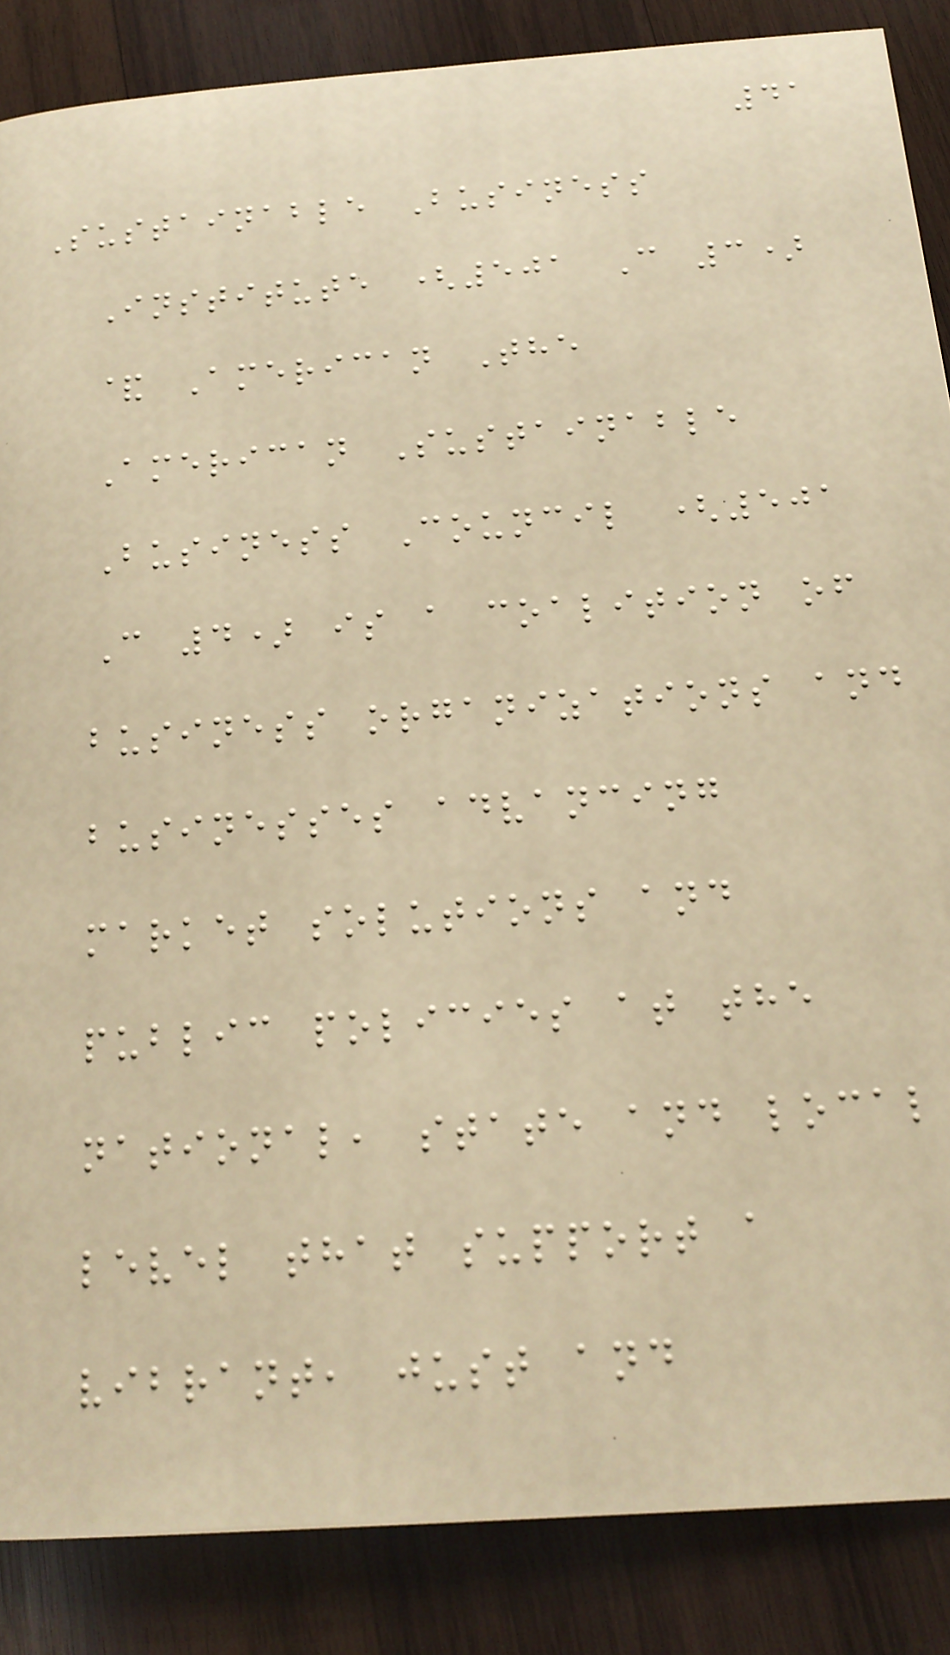41
Sustainable Business
Institute (501 C 3)
& American The
American Sustainable
Business Council (501
C 4) is a coalition of
business organizations and
businesses advancing
market solutions and
public policies at the
national, state and local
level that support a
vibrant, just and
